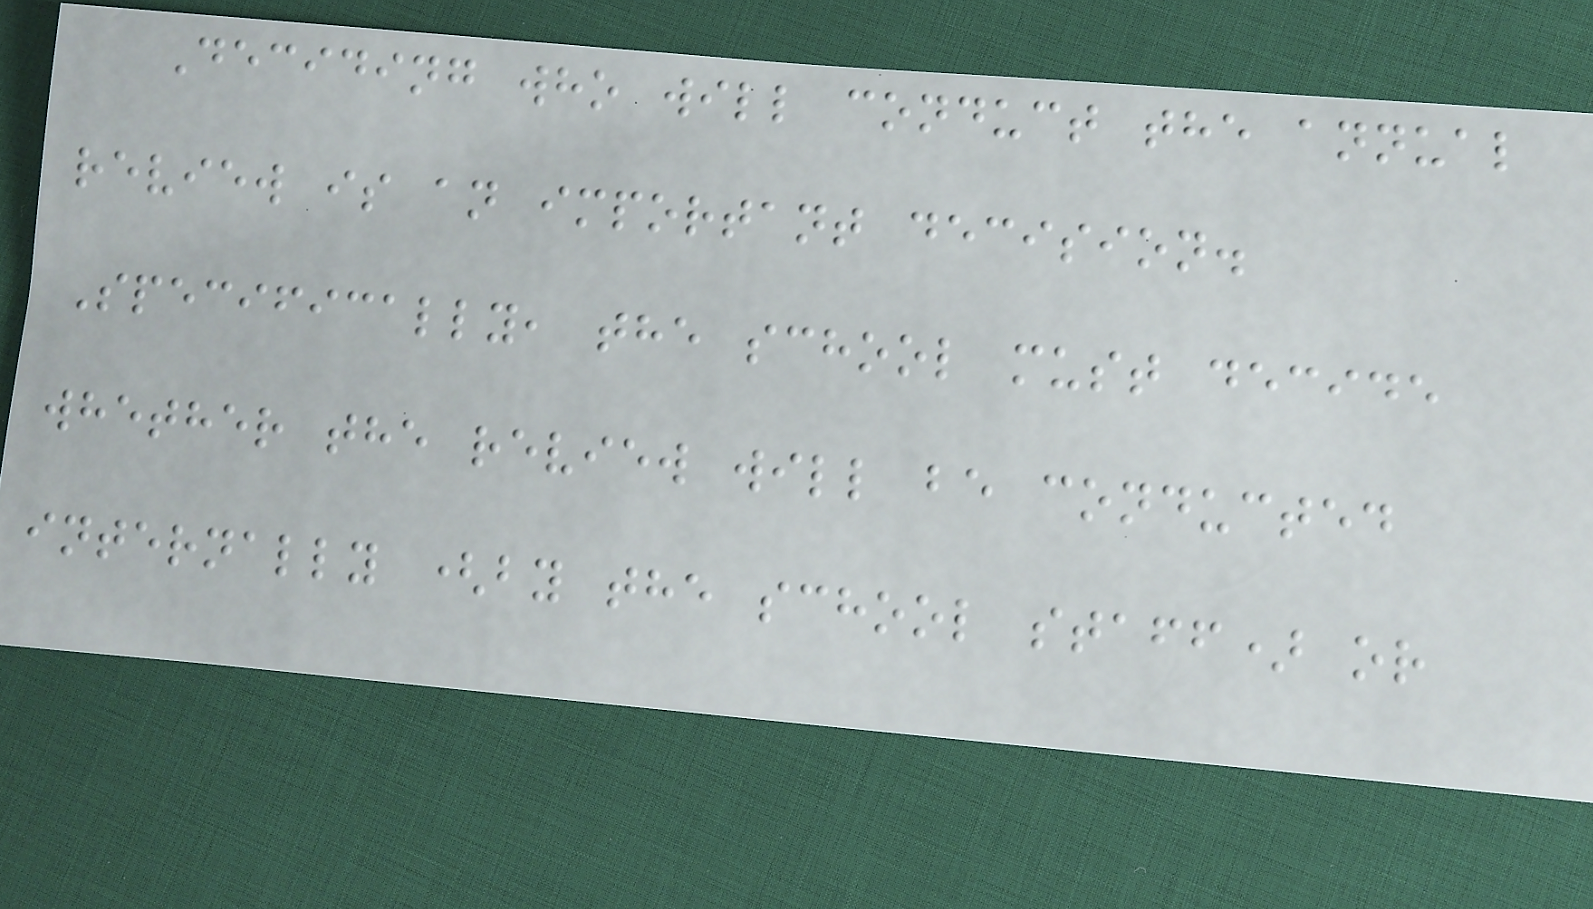Deciding who will conduct the annual
review is an important decision.
Specifically, the school must decide
whether the review will be conducted
internally (by the school staff) or
